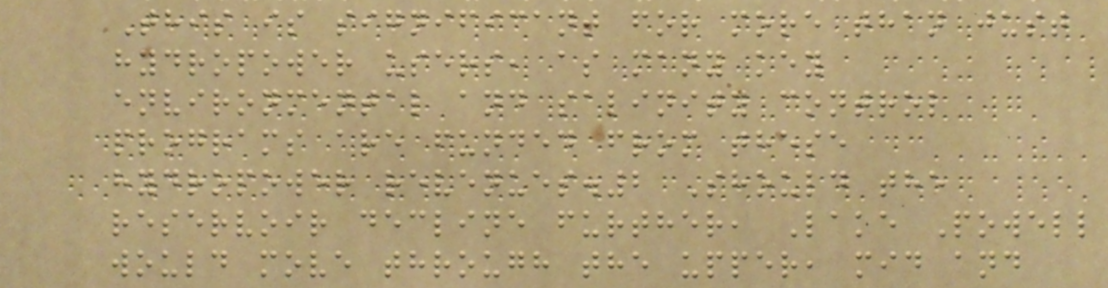This is significant for more than just
hydropower users, as many key
environmental and salinity control
programs are funded from these
hydropower revenues.2 Should the
reservoir decline further, Lake Powell
would move through the upper, mid and
